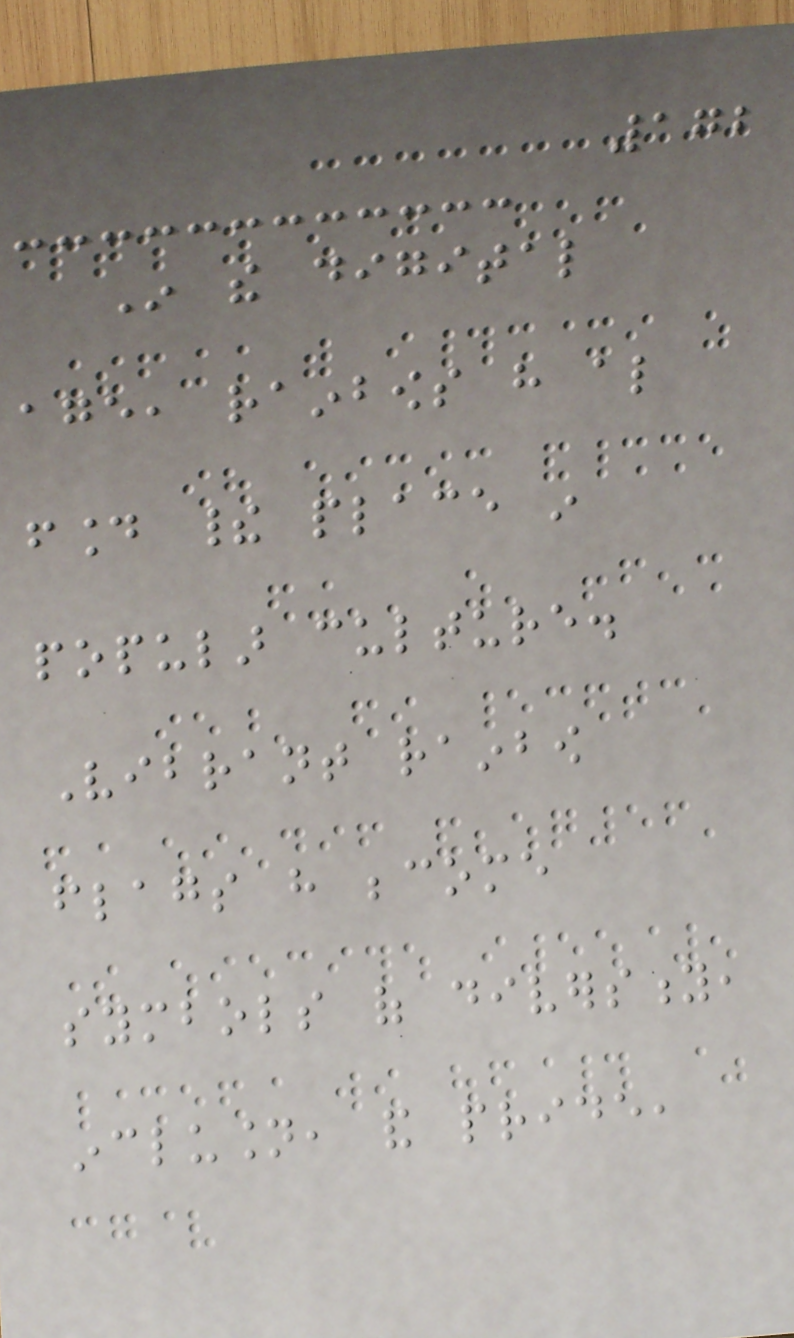172
In the digital
age, rainbows have also
found their place in
popular culture.
Vibrant rainbow
flags have become
symbols of diversity,
inclusion, and pride,
